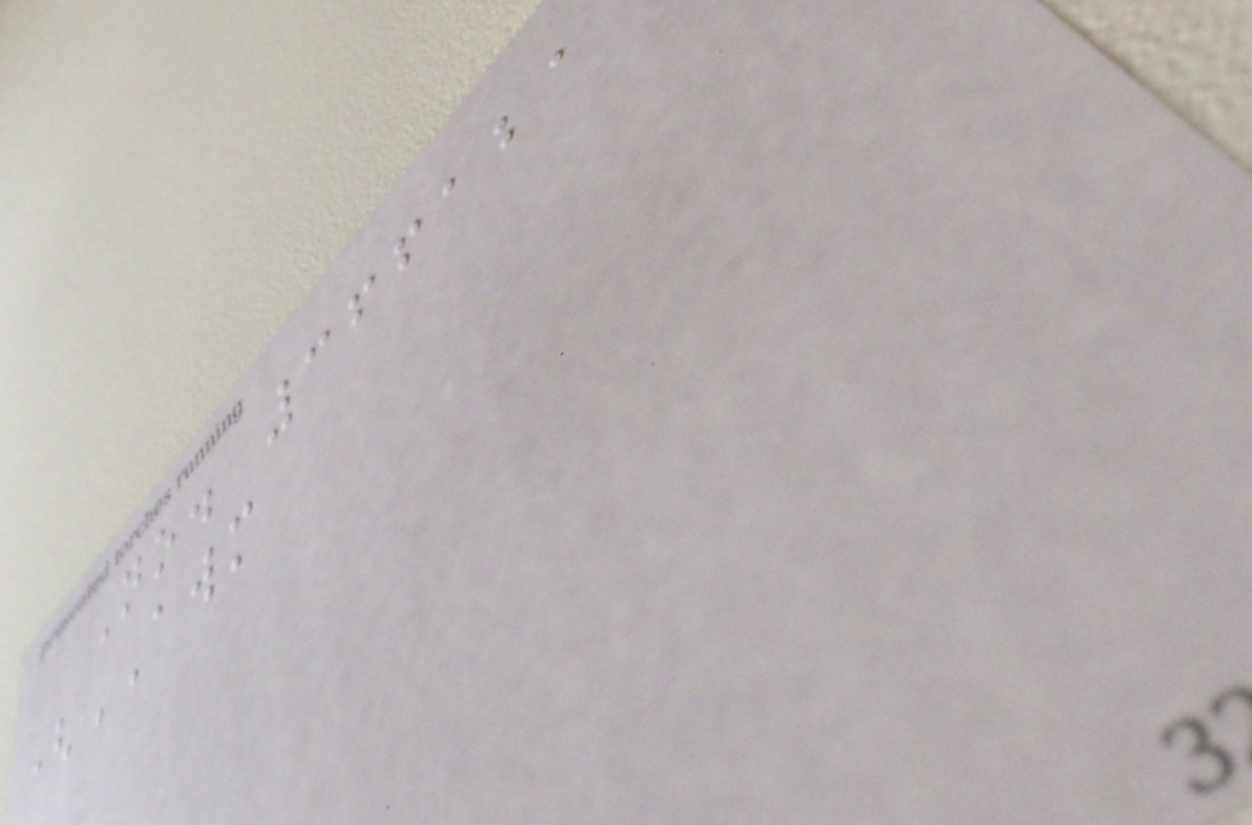No. 366121
(AWM
